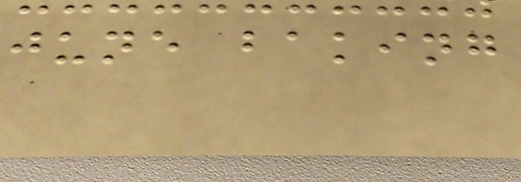june baking
